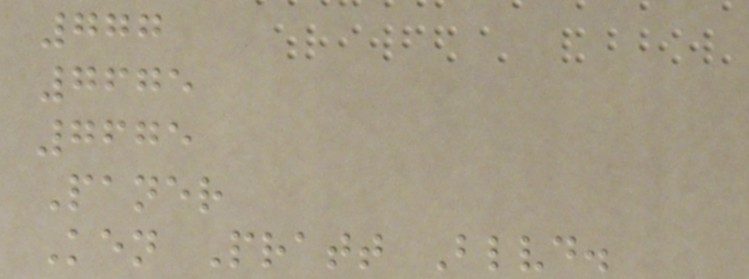777
7675
7675
Paner
Ken Pratt Blvd.
